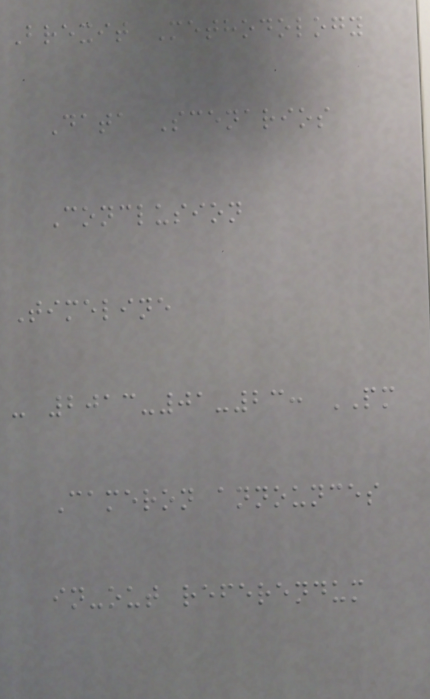Brexit Methodology
Data Scenarios
Conclusion
Timeline
- 2013-01-23: PM
Cameron announces
in-out referendum
